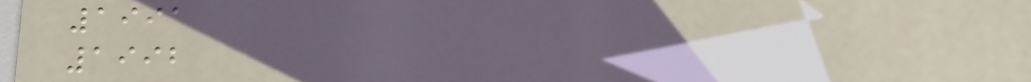1991
1992
